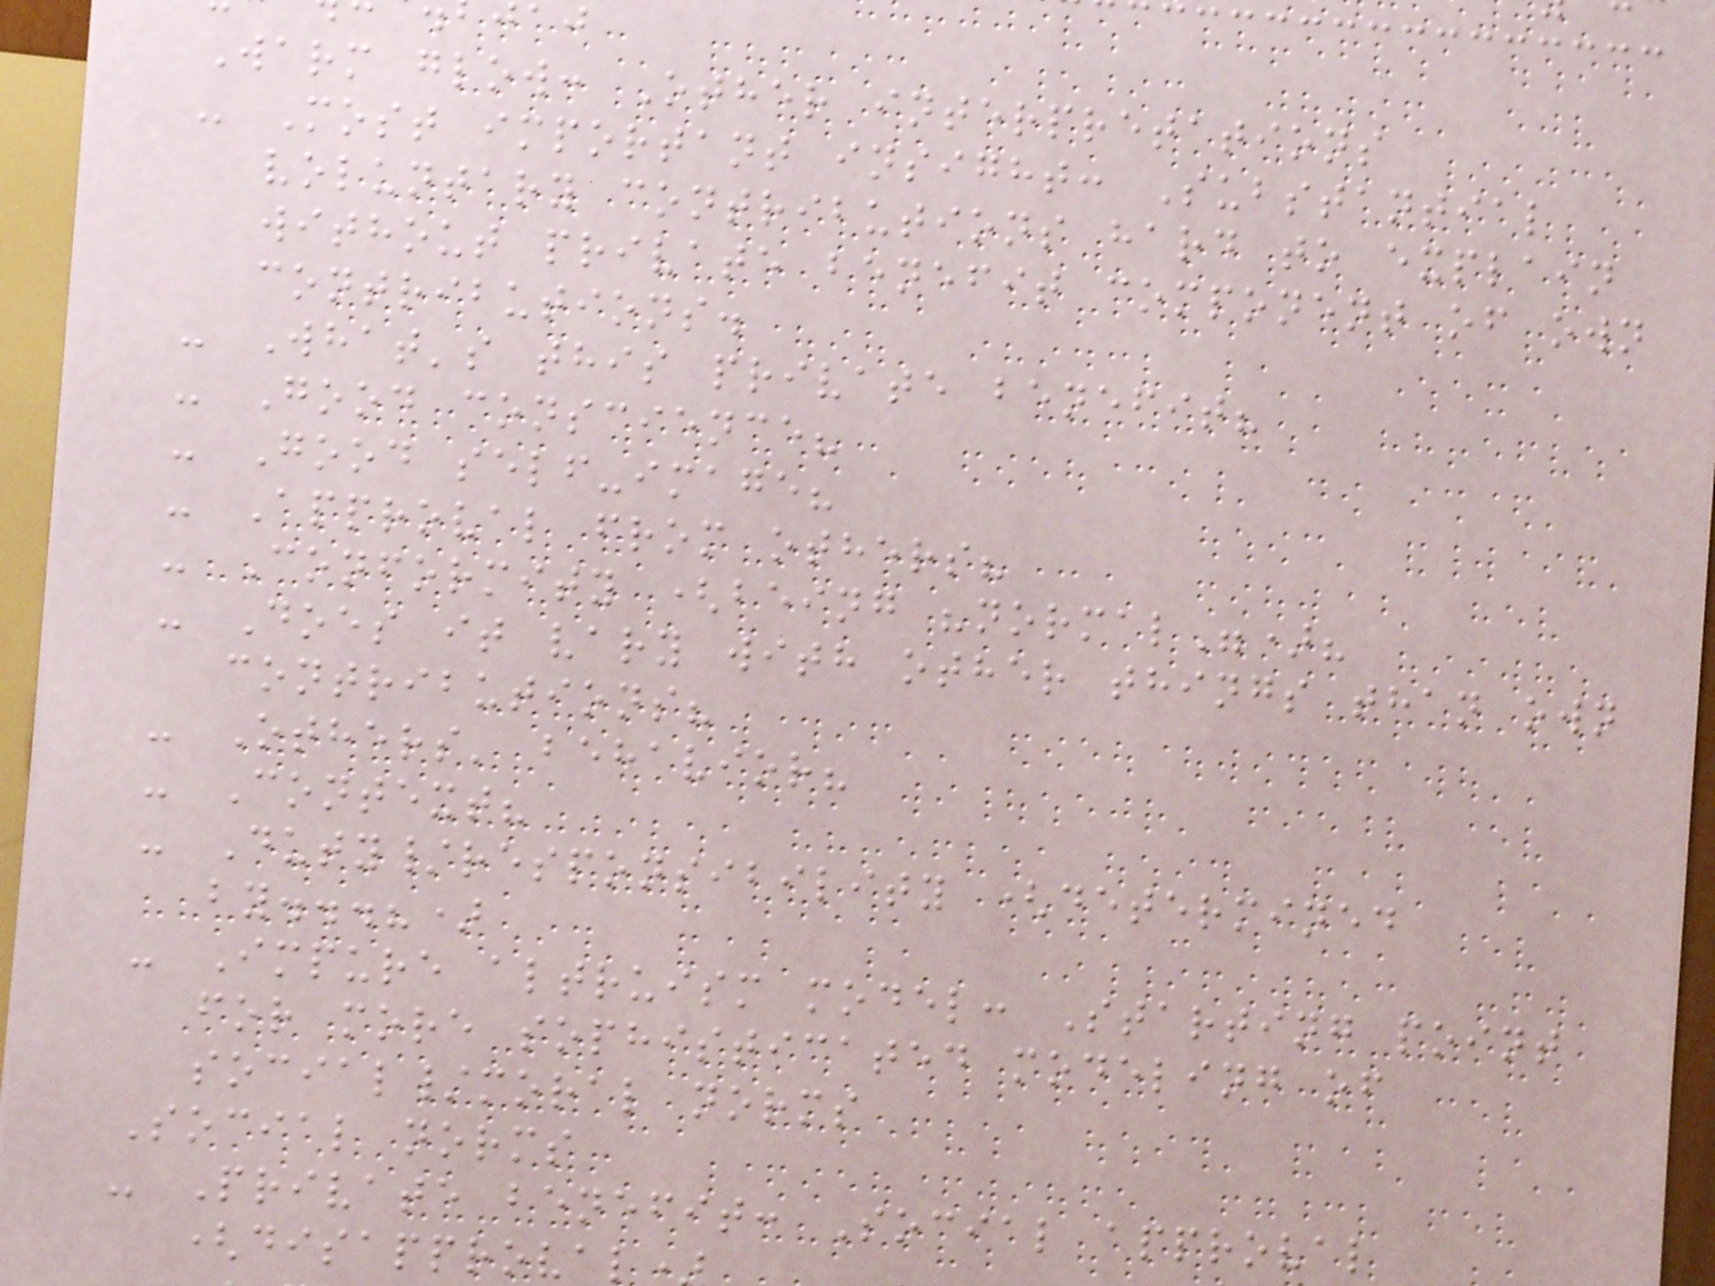Warm glow: Other interpretations
- Most important insight: Substantial
voluntary contributions hard to explain
without private benefit component of own
contributions.
- What's this private benefit?
- Good conscience?
- Good self-image?
- Approval from others?
- Conformity (being "normal")?
- Does it vary with other things than own
contributions?
- Others' behavior?
- Context?
- Duty/responsibility (determined
by...?)
- Impure altruism model: Starting point
for more sophisticated modeling of
social/moral norms
Social norms
- Private benefit: Social approval
(disapproval
